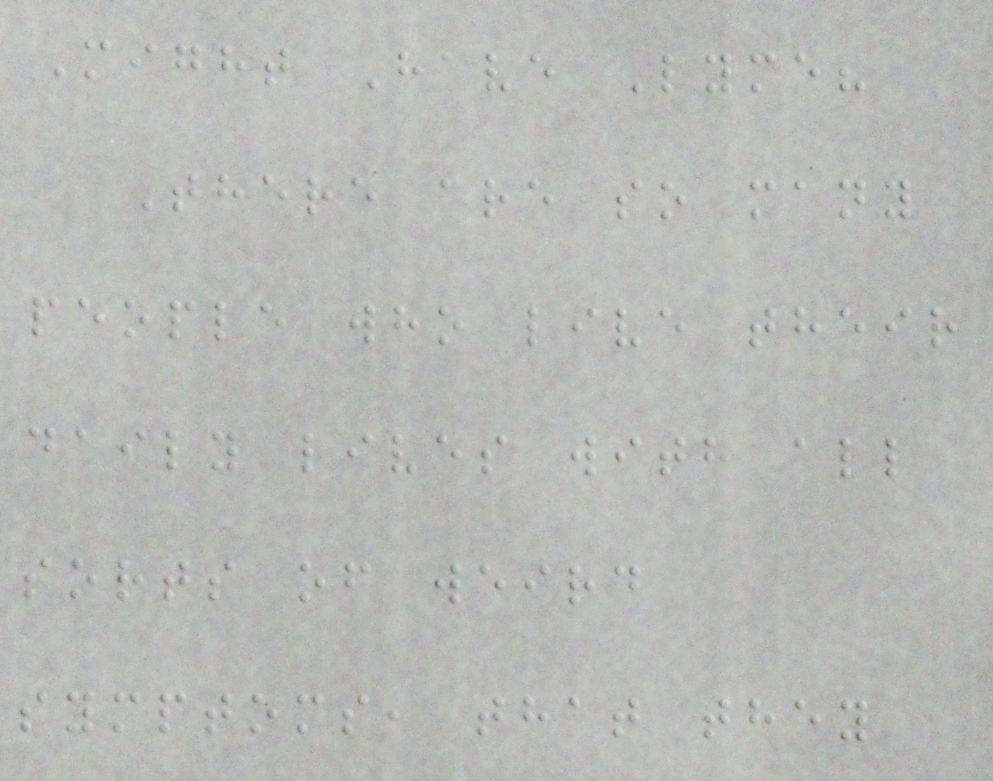Might Have Lyme?
There are so many
people who live their
daily lives with all
sorts of weird
symptoms, that they
